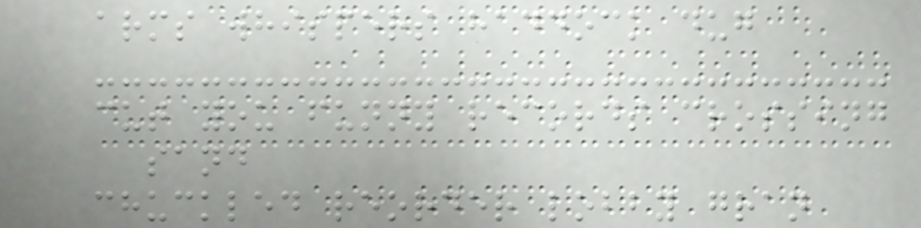arms whispers haddock dug
cut you funny records crossing
sand
chuckled reorder lobby gran
